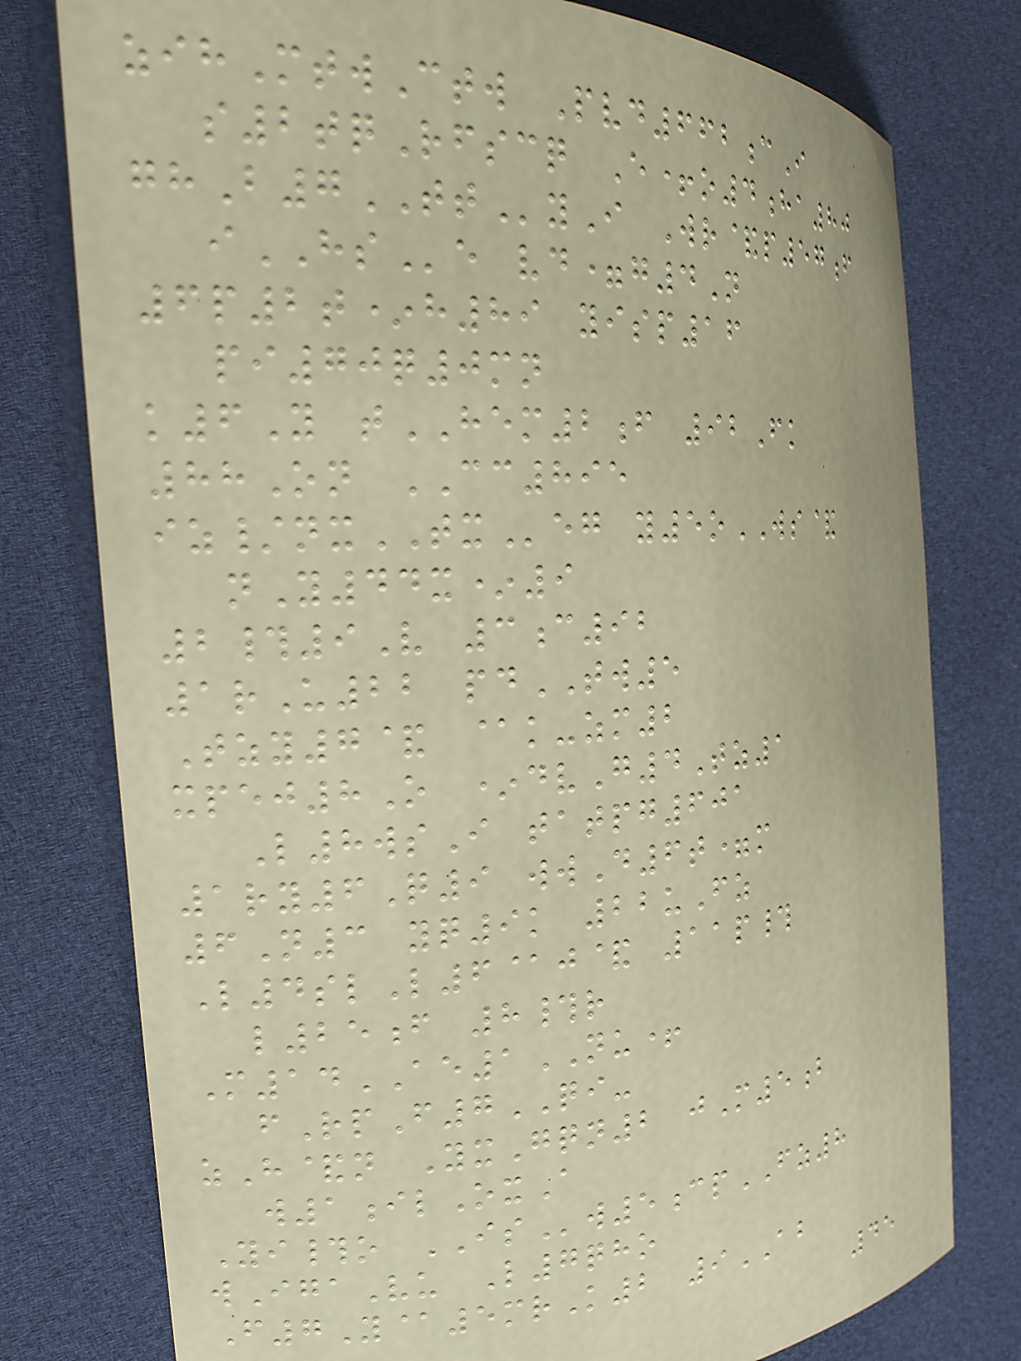zihMtwCtw Pvd662cI
s2tqRfscq E+o4ha80
ghB7TTyI Wr&p57f
iHSe vd=g4N
6p2t*h89 yisp16
pi70q0mn
k6Y tHEM2f 92Fk
88On CC895
iz/nxTXeg y5oWS&
nY44x*9
2#9V 3c92
1rU22 pdTW5
Tzy7& @k-zm2
xpej8O *dvG4Tz1
L8wsI tatpg601
1ry6Q9 wwD6t=m
6N3 yq9k 22uFz
L4slL6@j& 11p#
l25f 8#r
M14AE1NU+
fRpF7QI-
zH&n YxGqn2 jM5b
w1ilOxA
Yi#o ISw5cpFZ8
wIgaVu L7qho
F7Y@5mrK2 9AB
45
